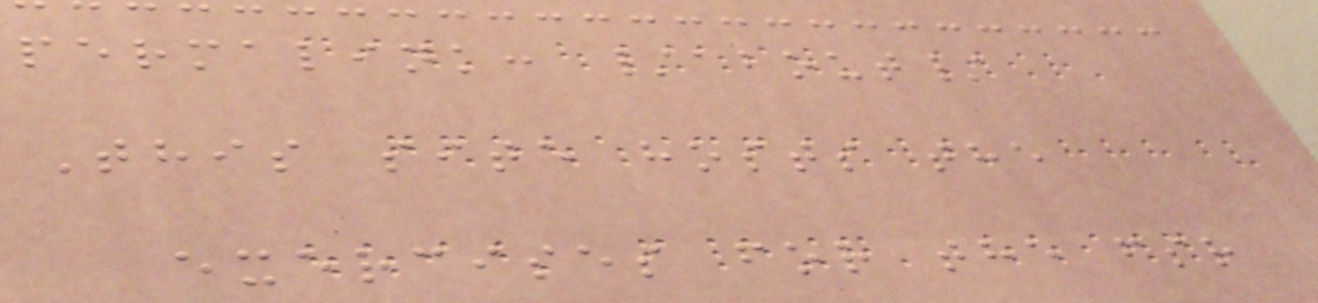permalink: /about/
This site hosts the
exercises for the fsr
